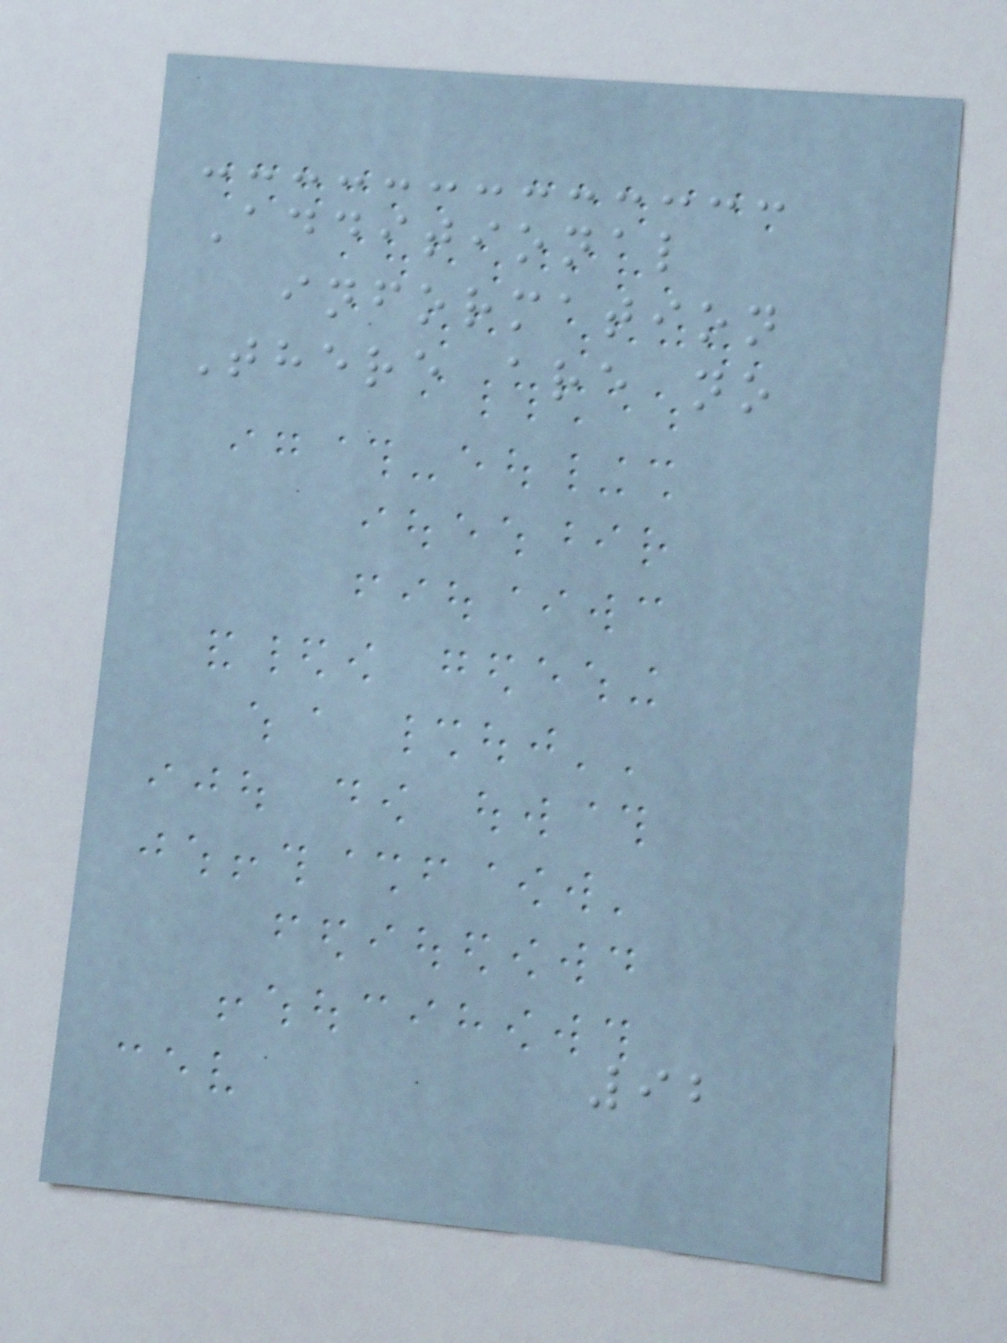Additional
information
There are no
92
